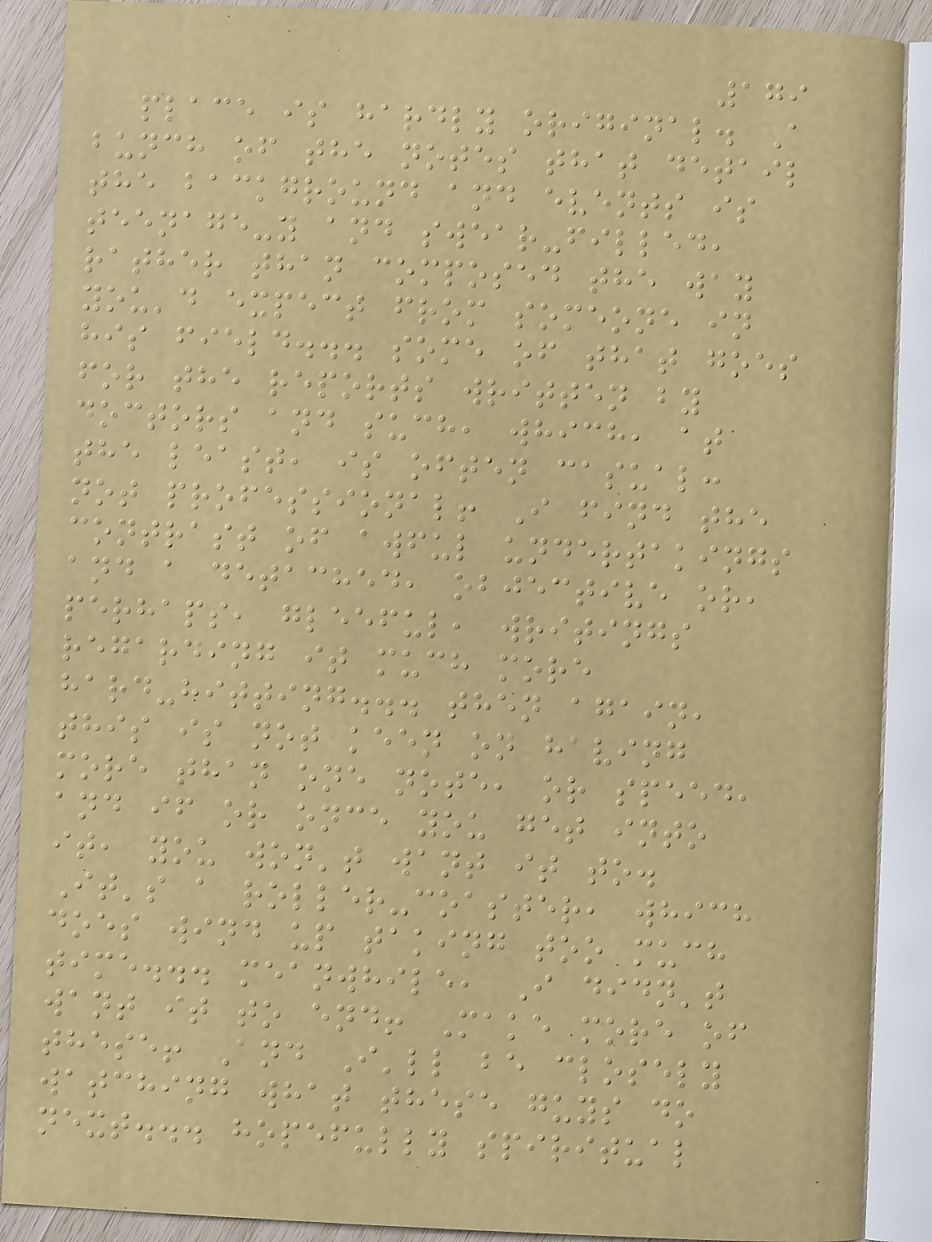179
place is hardly original. A
bunch of the notes that detail
the background and events is
teenage-y and swear-filled,
rather than composed the way
you'd expect from someone in
his field... some of that goes
for the reports written by
doctors and such, which, at
the least, is often casual:
not professional! I find the
contrast of awful undertakings
and a detached, objective or,
perhaps, gleeful, writings
regarding it much more
hard-hitting... then again,
this is not keen on having
more than one note, or speed,
and if or once you get into
it, you won't want it to.
It's a roller-coaster, which
does wind up taking too much
time... meanwhile, I didn't
want it to end! Make more of
these! And I'll be closely
watching what these guys do
next... hopefully spiritual
